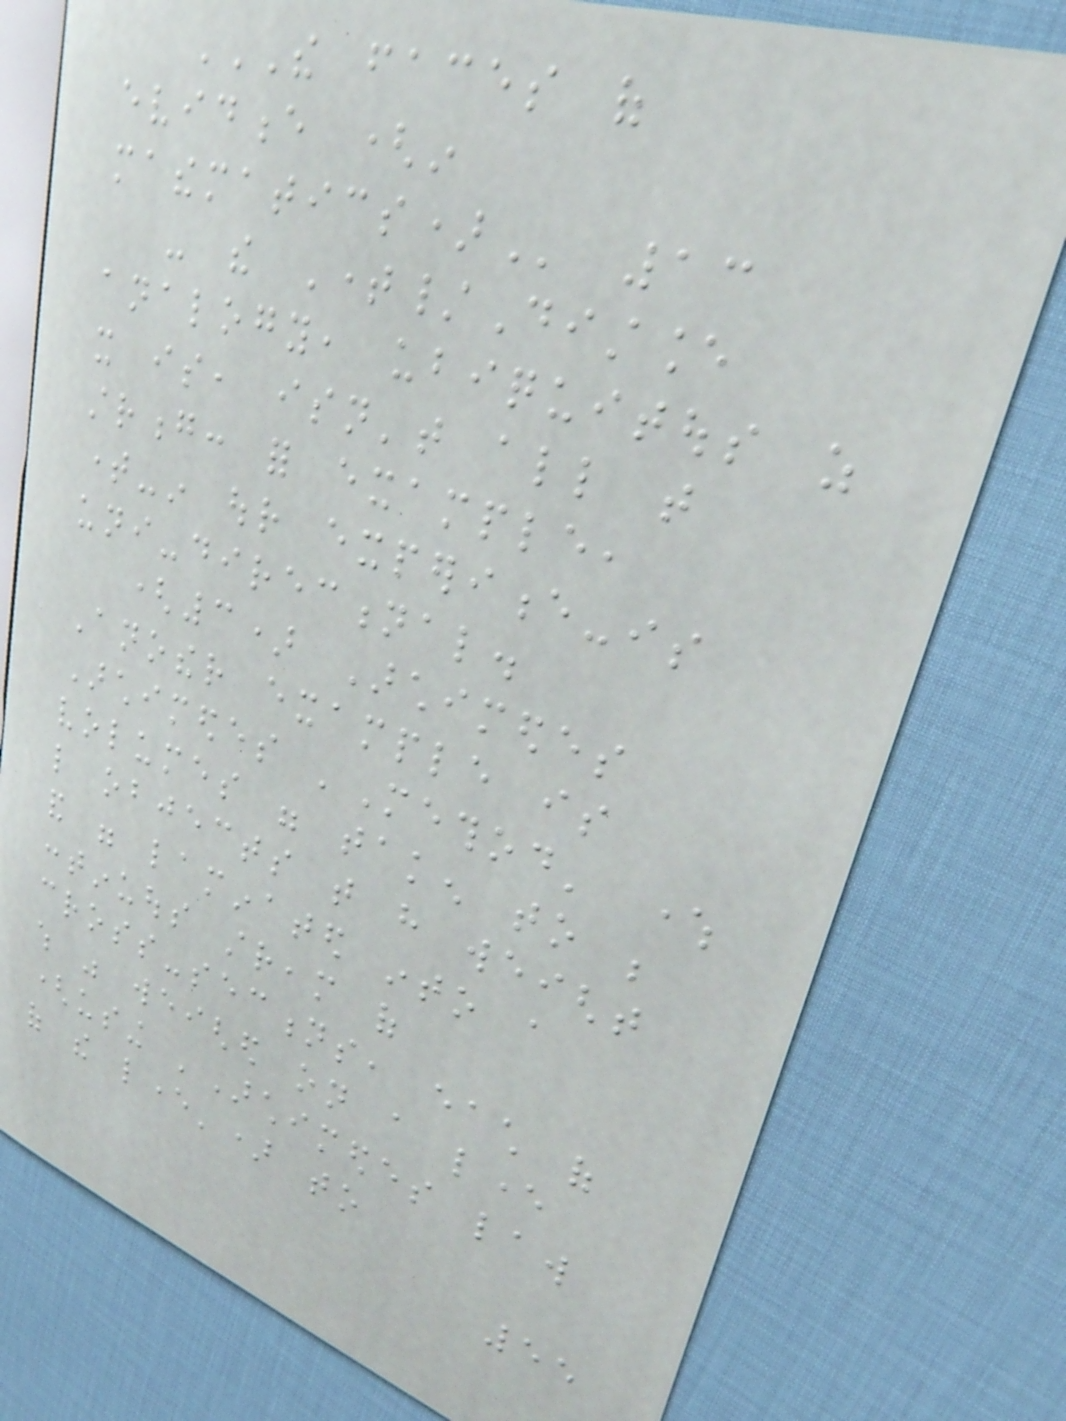THE FACES OF
EVIDENCE (IN
MATHEMATICS) 13
- the Time/Distance
analogy, ubiquitous as
it is, isn't all that
strong: for example,
time-in our experience-is
uni-directional.
(3) Archimedes
Another example is
Archimedes 'Method' where
volumes were taken to be
like objects that have weight
and were laminated into a
continuous stream of
cross-sections, each of
which was weighed on a lever
(using 'Archimedes law
of the lever') to
55
